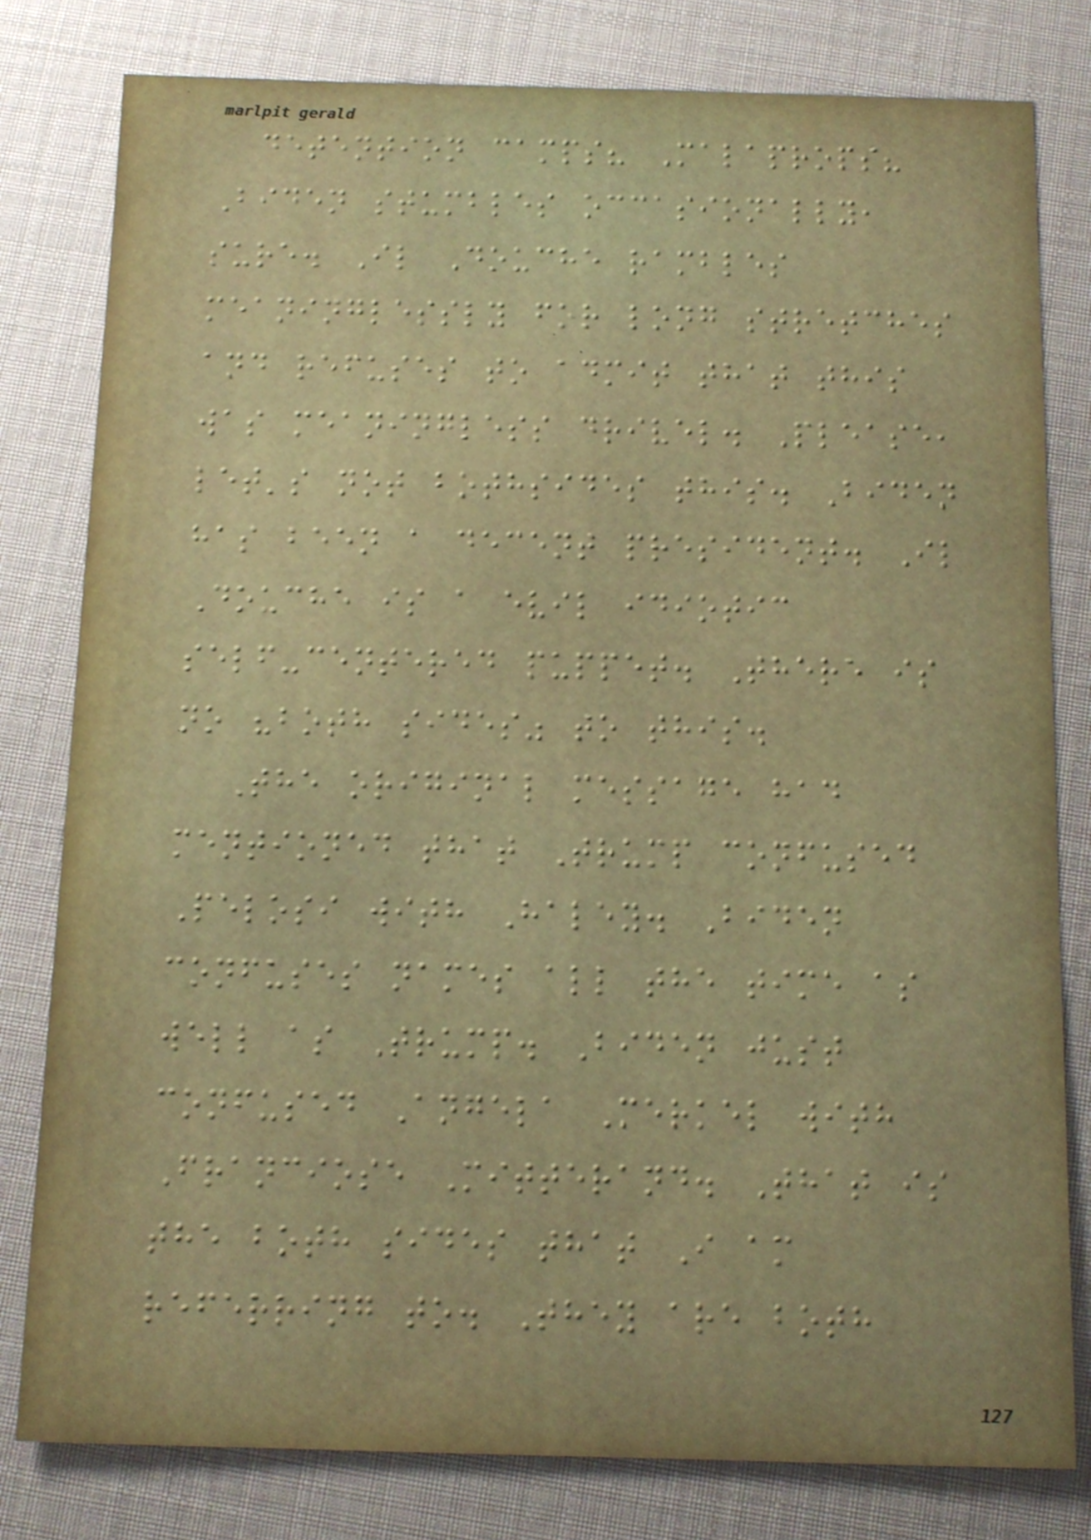detention camps? Malaprops?
Biden stumbles occasionally,
sure. Il Douche rambles
meaninglessly for long stretches
and refuses to admit that this
was meaningless drivel. Please,
let's not bothsides this. Biden
has been a decent president. Il
Douche is a evil idiotic
self-centered puppet. There is
no "both sides" to this.
The original message had
mentioned that Trump confused
Pelosi with Haley. Biden
confuses names all the time as
well as Trump. Biden just
confused Angela Merkel with
Franciose Mitterand. That is
the both sides that I am
referring to. They are both
